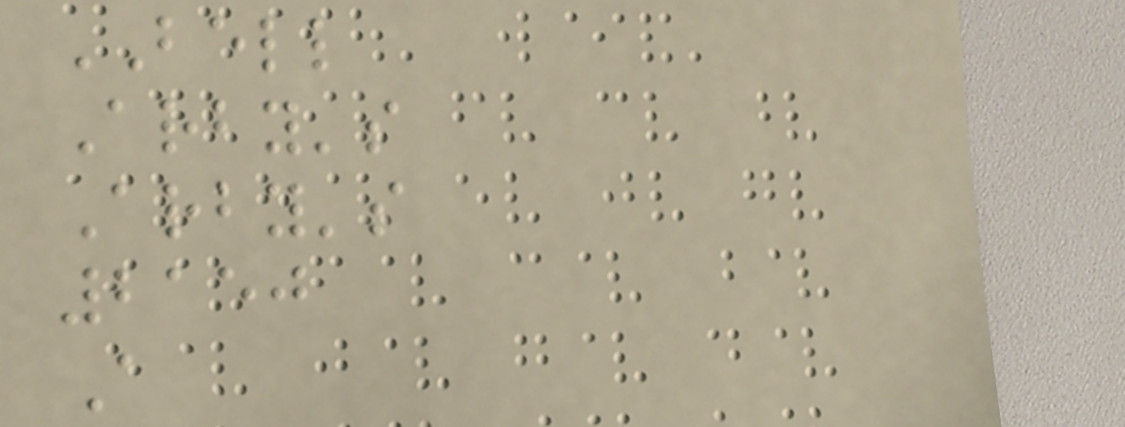BELL
Arby's
Arby's
2150
A
